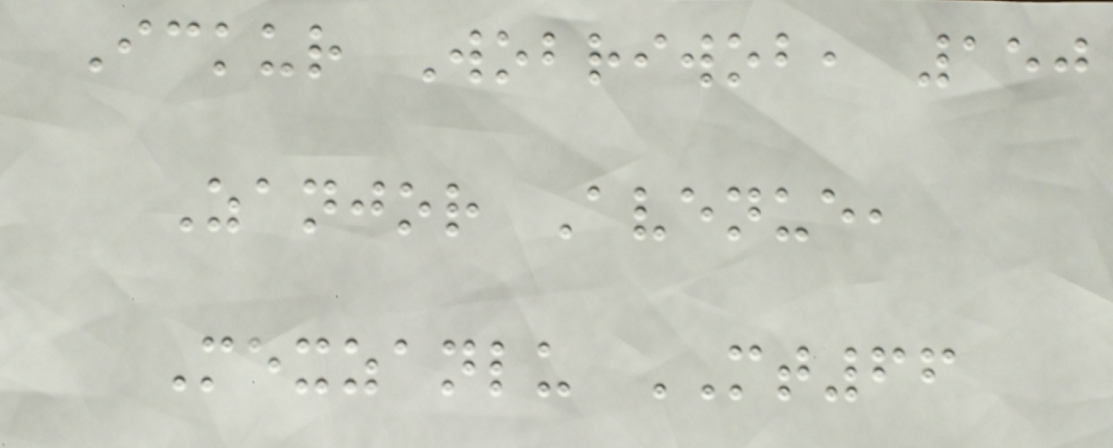Ickur Wobriwob, 150
Zanjor Avenue,
Mexzanlu MT66
